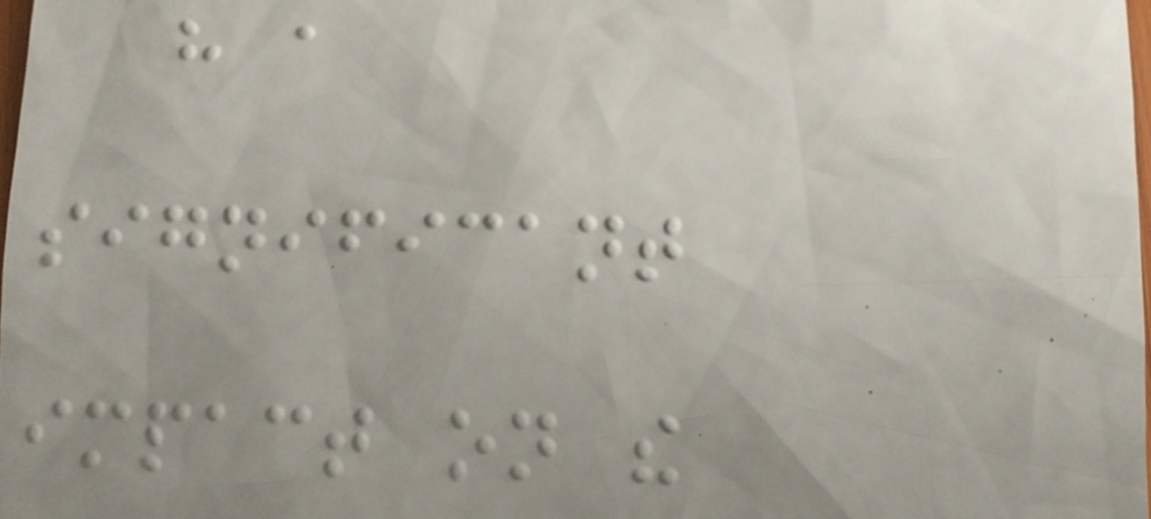have a
significant
impact on the
